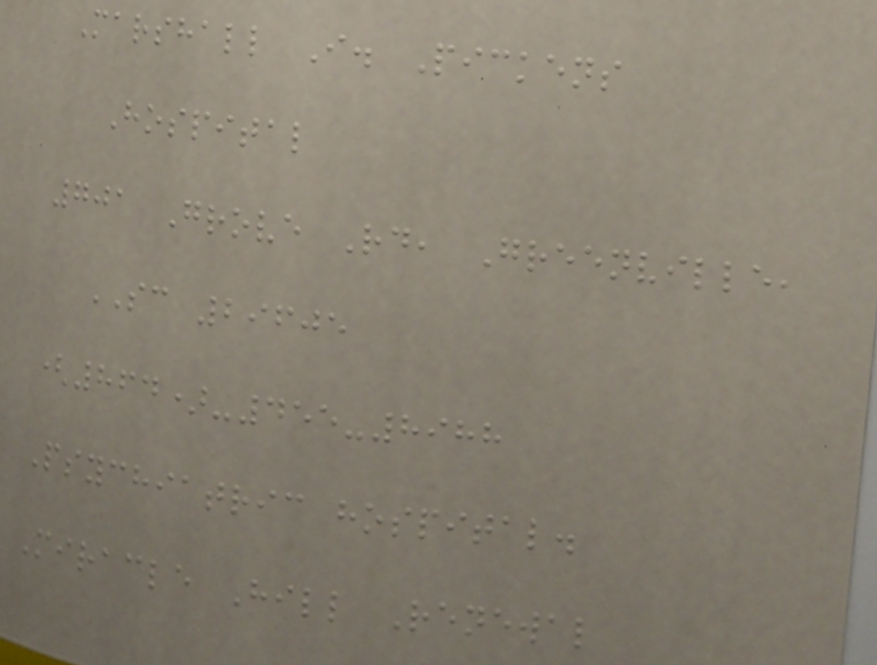Marshall I. Pickens
Hospital
701 Grove Rd, Greenville,
SC 29605
(864)-455-8988
Psychiatric hospital.
Miracle Hill Renewal
